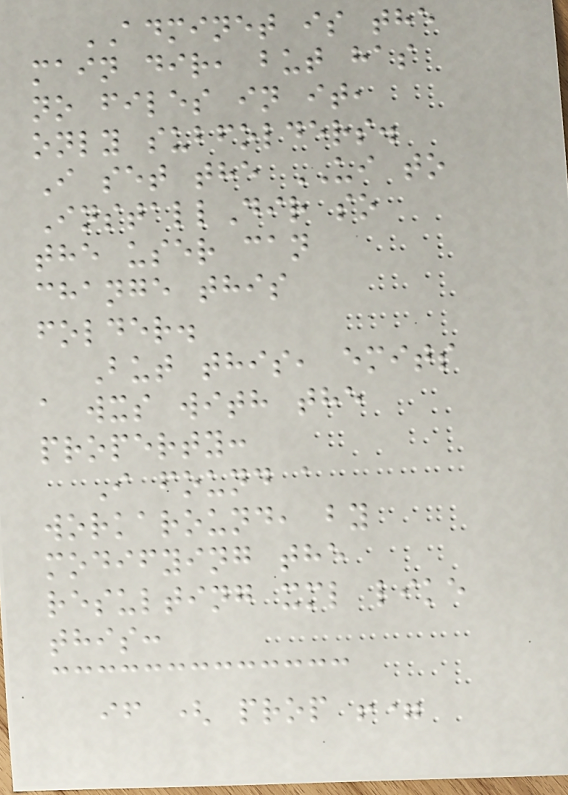ADMINET is the
main dir, but has
no files in it,
only subfolders.
I set the UI to
InstallDir so
the user can
change this
folder.
But this, emits
a wxs with the
property:
I found a
workaround, by
modifying the
resulting xml like
this:
if ( prop !=
